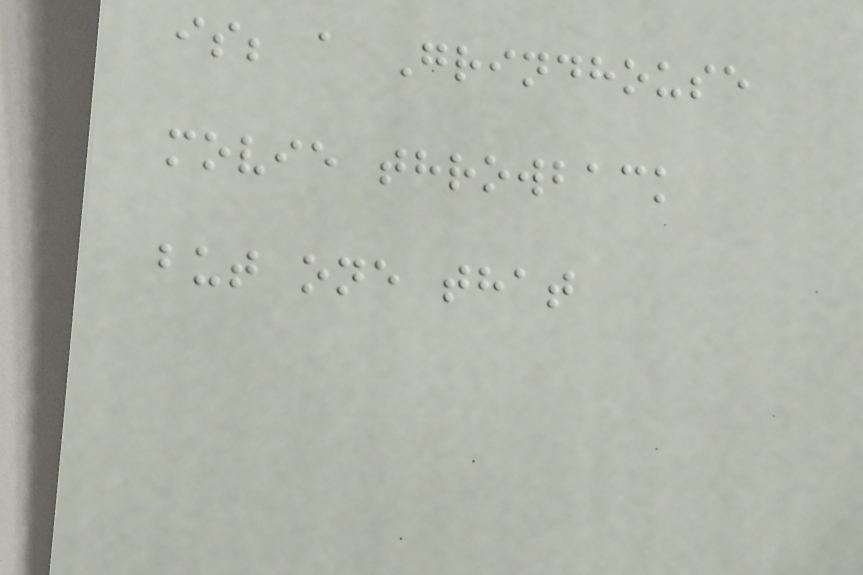is; a Grindhouse
movie throwback
but one that
